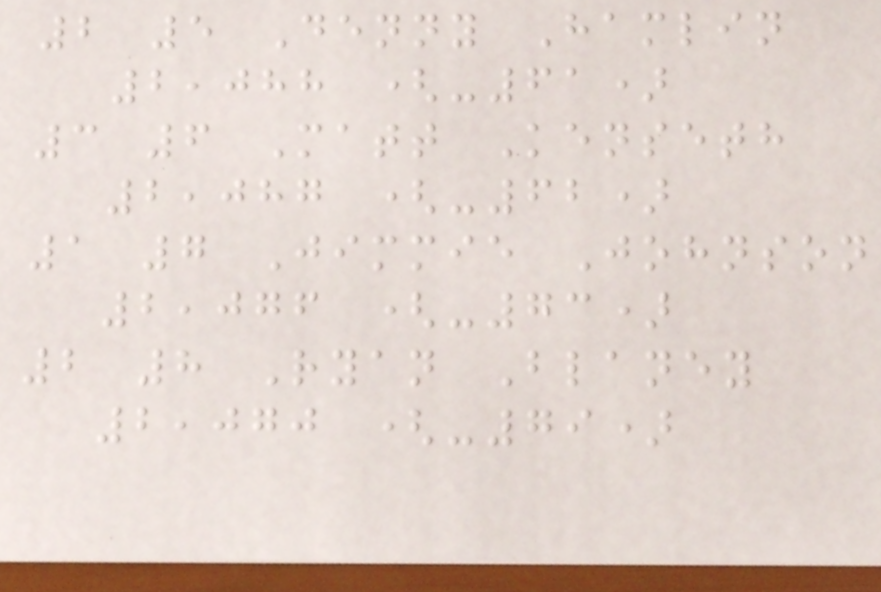2 5 Denny Hamlin
2,088 (-61)
3 6 Matt Kenseth
2,087 (-62)
1 7 Jimmie Johnson
2,076 (-73)
2 8 Ryan Blaney
2,070 (-79)
